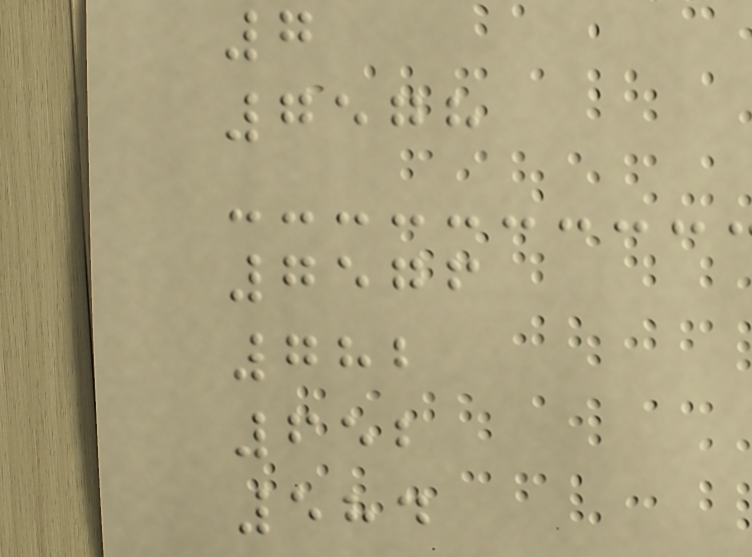7
7578
7576
782
652
584
